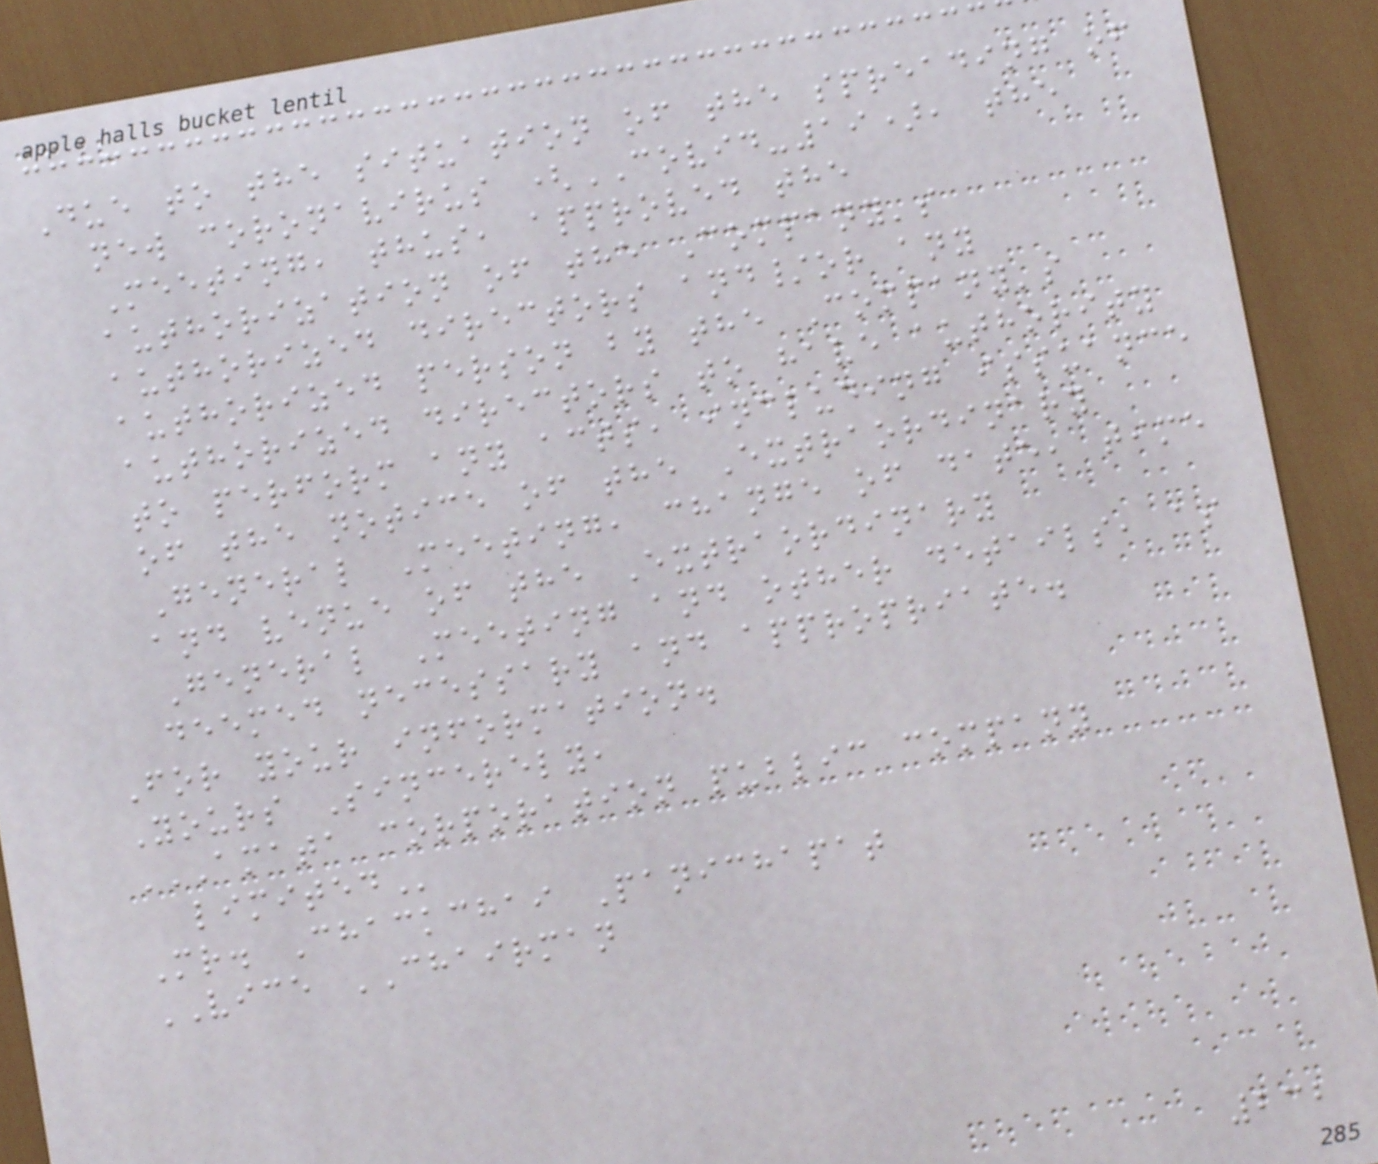Due to the situation of the spreading of
new coronavirus (COVID-19), the
Meeting, thus, approved the
authorization of the Company's
authorized directors and/or any
authorized person by the Company's
authorized directors to have authority
to perform any acts, including issuance
of the notice of the Extraordinary
General Meeting, change of date, time
and venue of the Extraordinary
General Meeting and other details, as
deemed necessary and appropriate.
For your information.
Yours Sincerely,
AMATA CORPORATION PUBLIC COMPANY
LIMITED
Mr. Chackchai Panichapat
VICE CHAIRMAN
232
